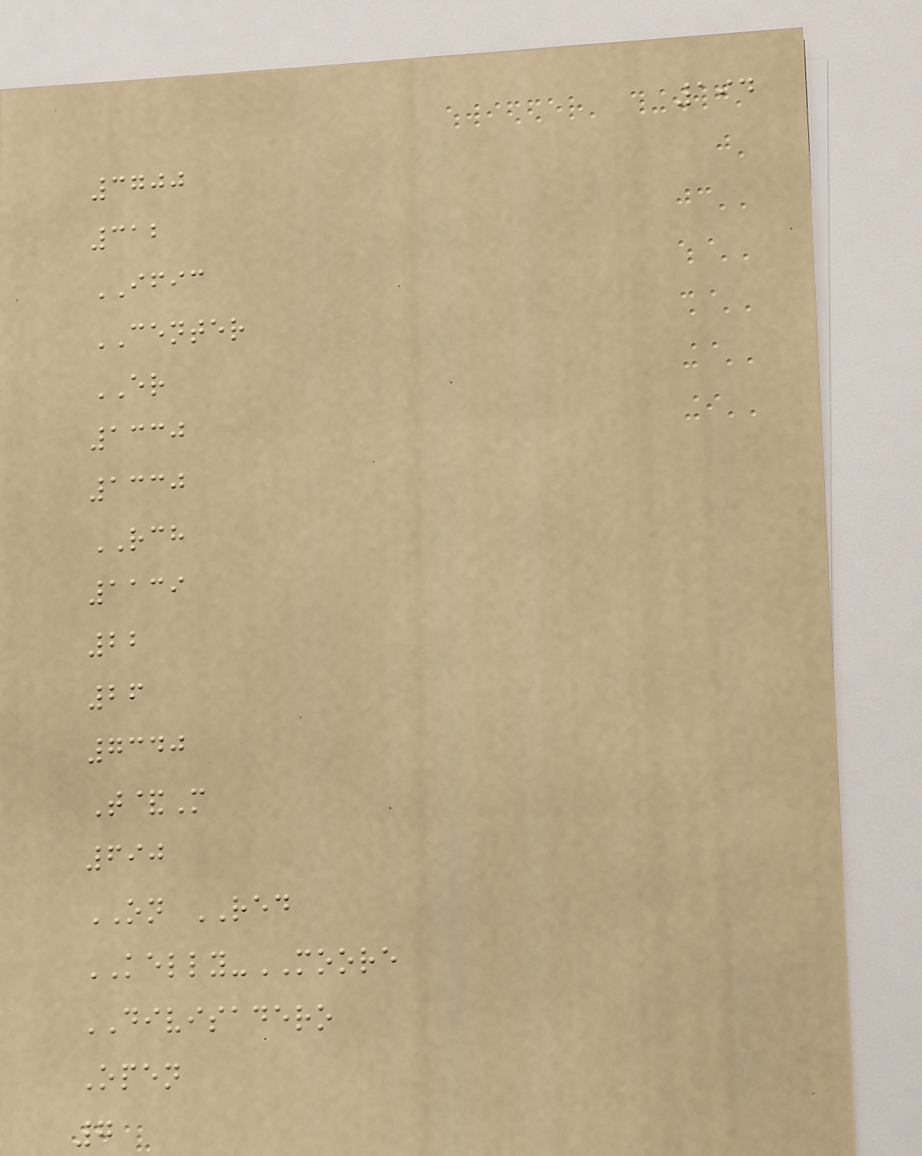194
3700
312
IFIC
CENTER
ER
1330
1330
RCH
1139
22
26
7340
T&M
690
ON RED
KELLY-MOORE
DIVISADERO
Open
7
